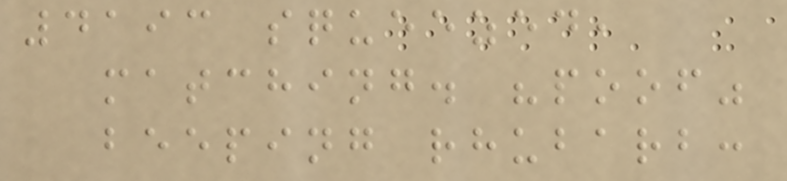4193 squeezed,
matching. "poof"
beeping rhubarb:
